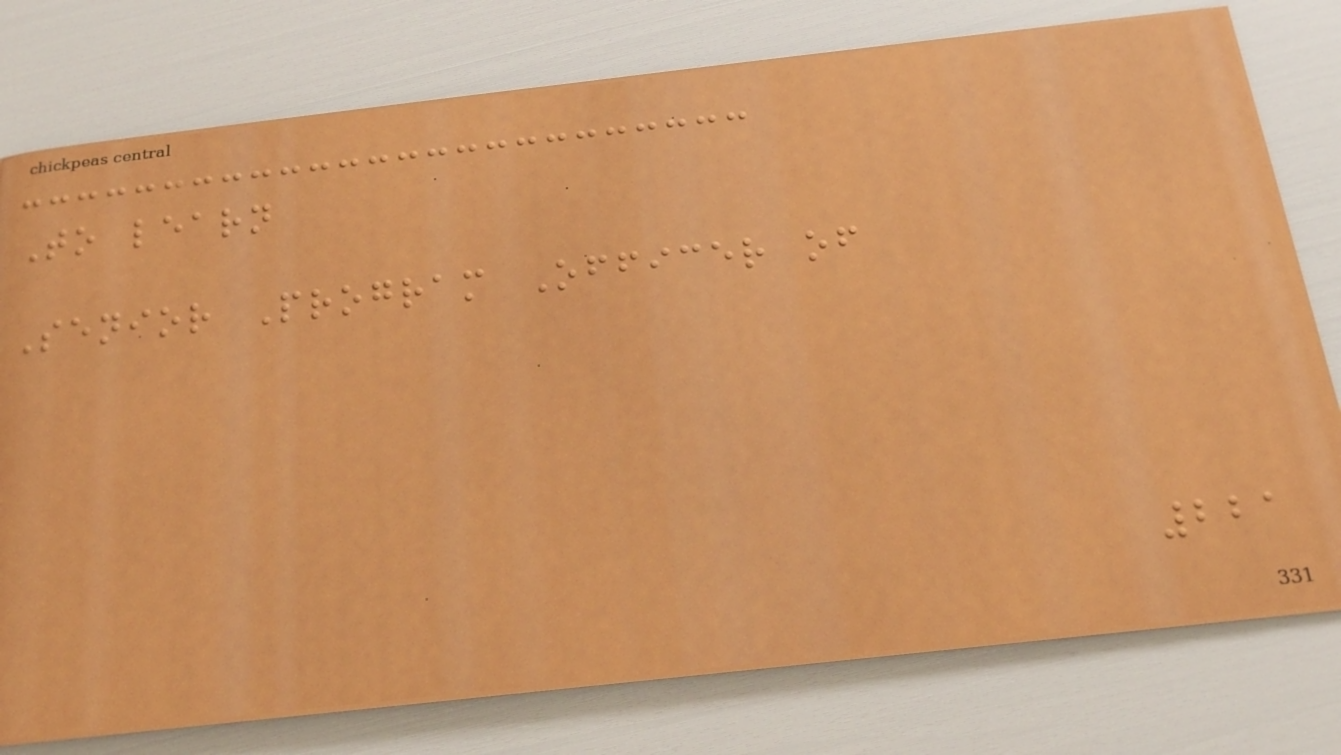To learn
Senior Program Officer of
221
